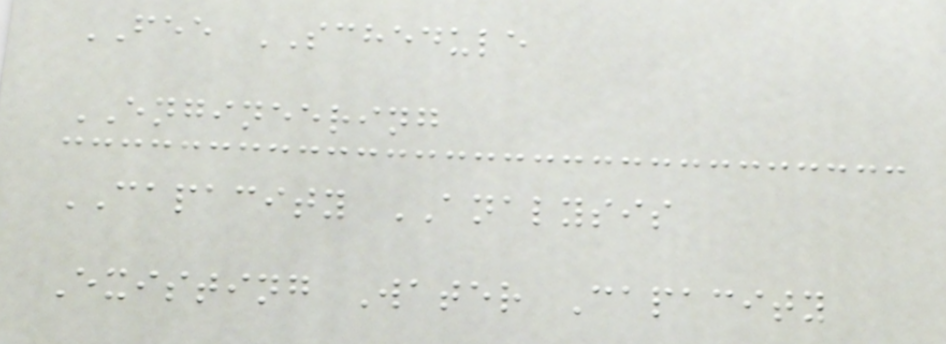FEE SCHEDULE
ENGINEERING
CAPACITY ANALYSIS
Existing Water Capacity
